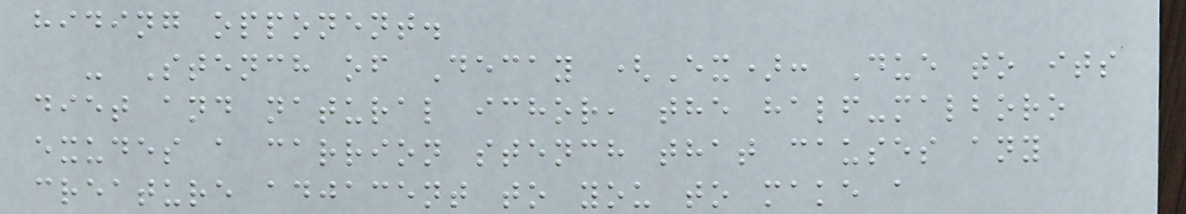hiding opponent.
- Stench of Decay (Ex): Due to its
diet and natural ichor, the half-malboro
exudes a carrion stench that causes any
creature adjacent to you to make a
